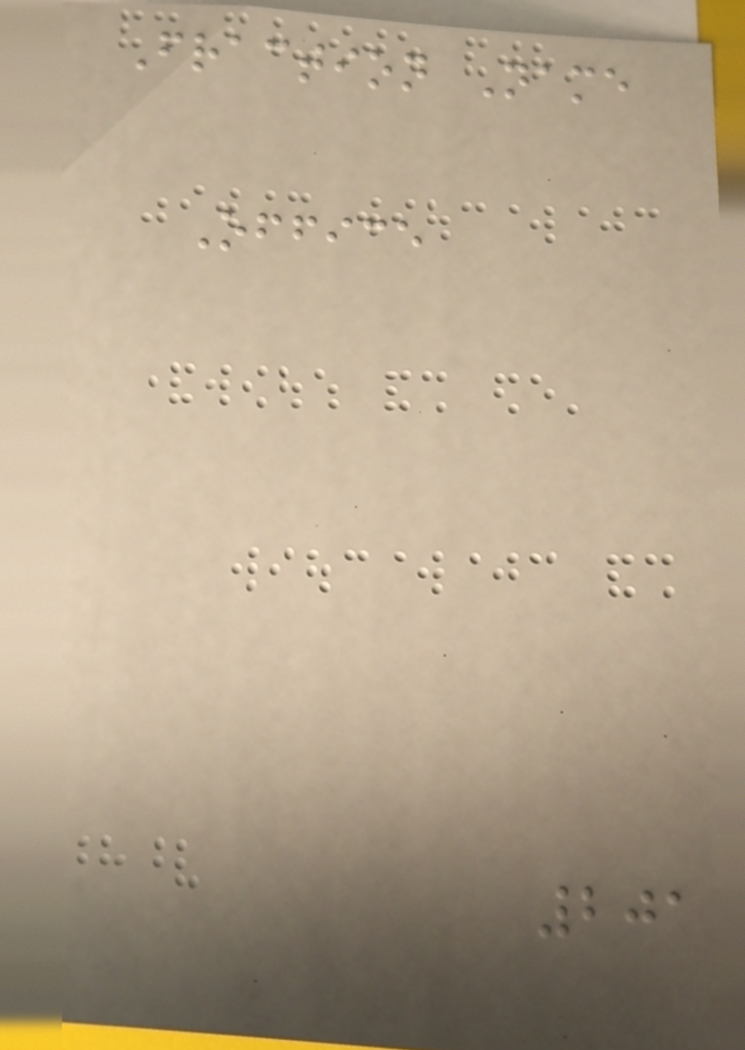Fraction Name
Office
201
